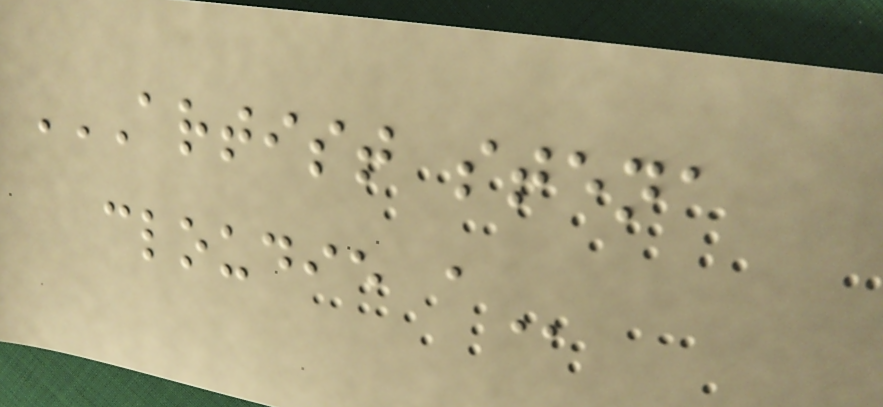ARTIST STENA
CLOUDIE A
